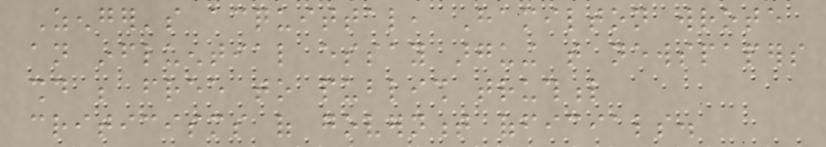Zenger's acquittal, Hamilton wrote
an influential essay arguing that newspapers
should be free to publish truthful
criticisms of government officials.
